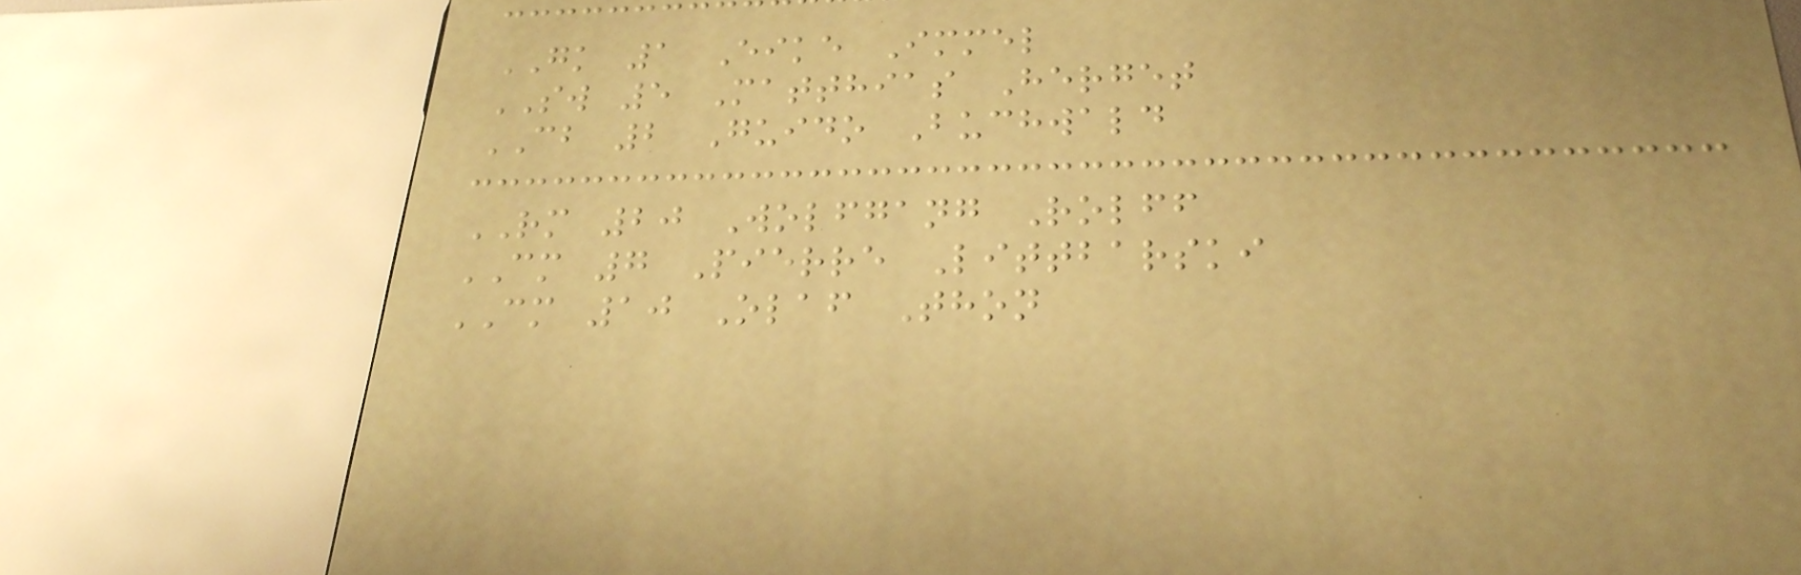GK 1 Eike Immel
SW 5 Matthias Herget
CB 2 Guido Buchwald
RM 20 Wolfgang Rolff
CM 7 Pierre Littbarski
CM 10 Olaf Thon
